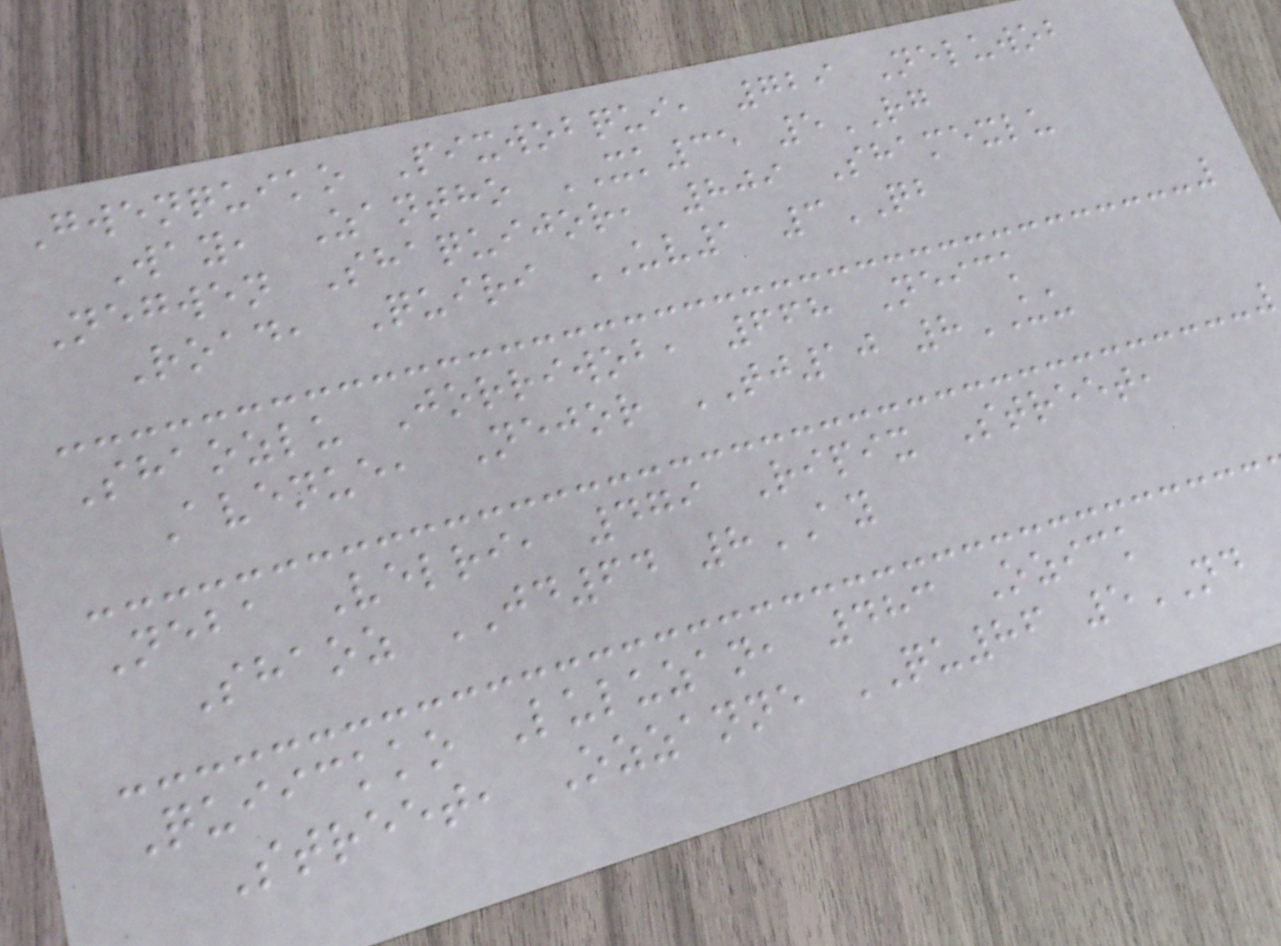Gwenquiko Pixwobqui, 729 Neluwob
Way, Zantho XK35 5RG
Negwen Shaquijor, 809 Shamexlu
Road, Quiri UV1 3QB
Shaozlu Jorriwob, 668 Neick
Avenue, Nejor TJ10 8UU
Neba Velri, 479 Ripix Street,
Shaoz JD64 8AY
Quiickko Luluzan, 483 Ozick
Street, Ozzanne QU86 5ND
